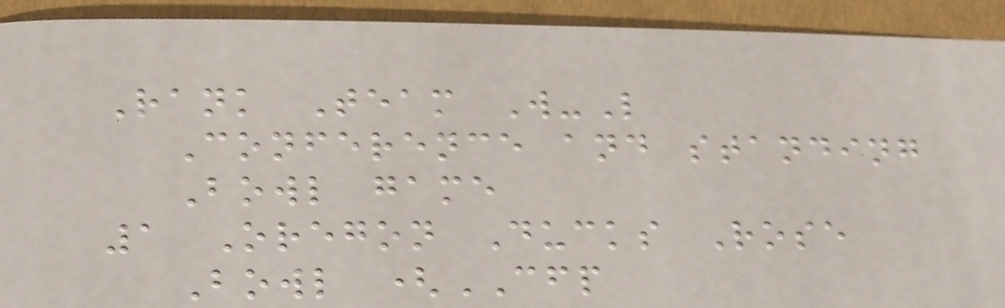Rank Team W-L
Conference and standing
Bowl game
1 Oregon Ducks Rose
Bowl (CFP
